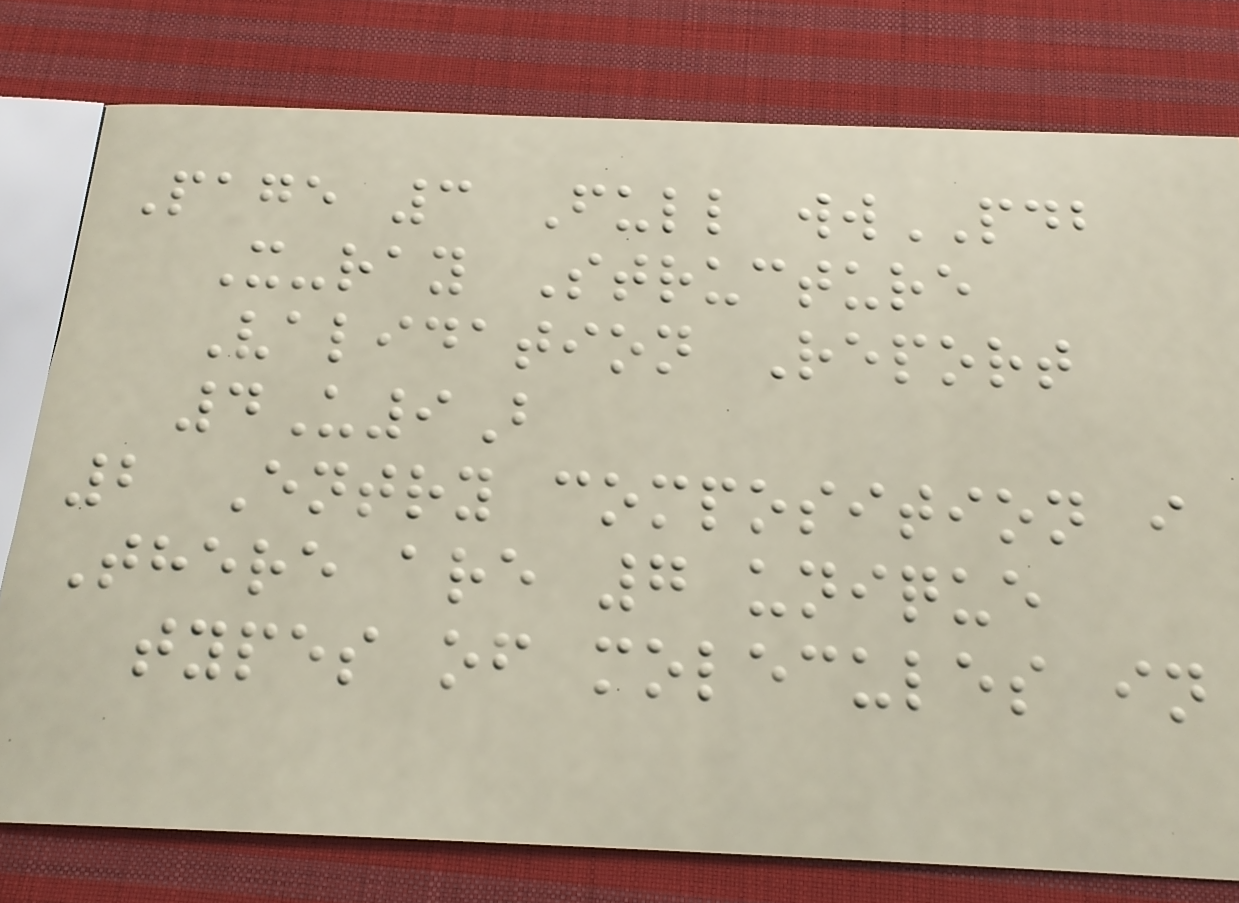Page 3 Full wwPDB
X-ray Structure
Validation Report
4U9B
2 Entry composition i
There are 7 unique
types of molecules in
